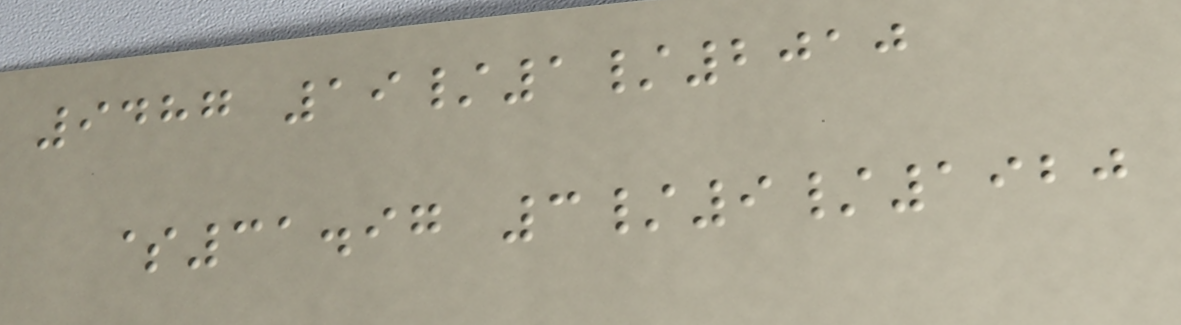9487 19/1/2010
$31.97 3/9/1920
